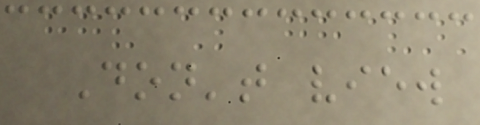Don't view
